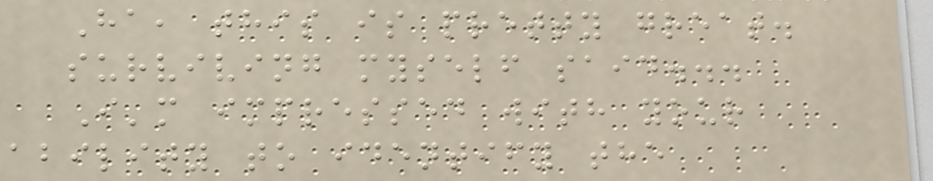Ha, this is pretty great.
surviving myself said...
I'm impressed with your
ability to identify the
